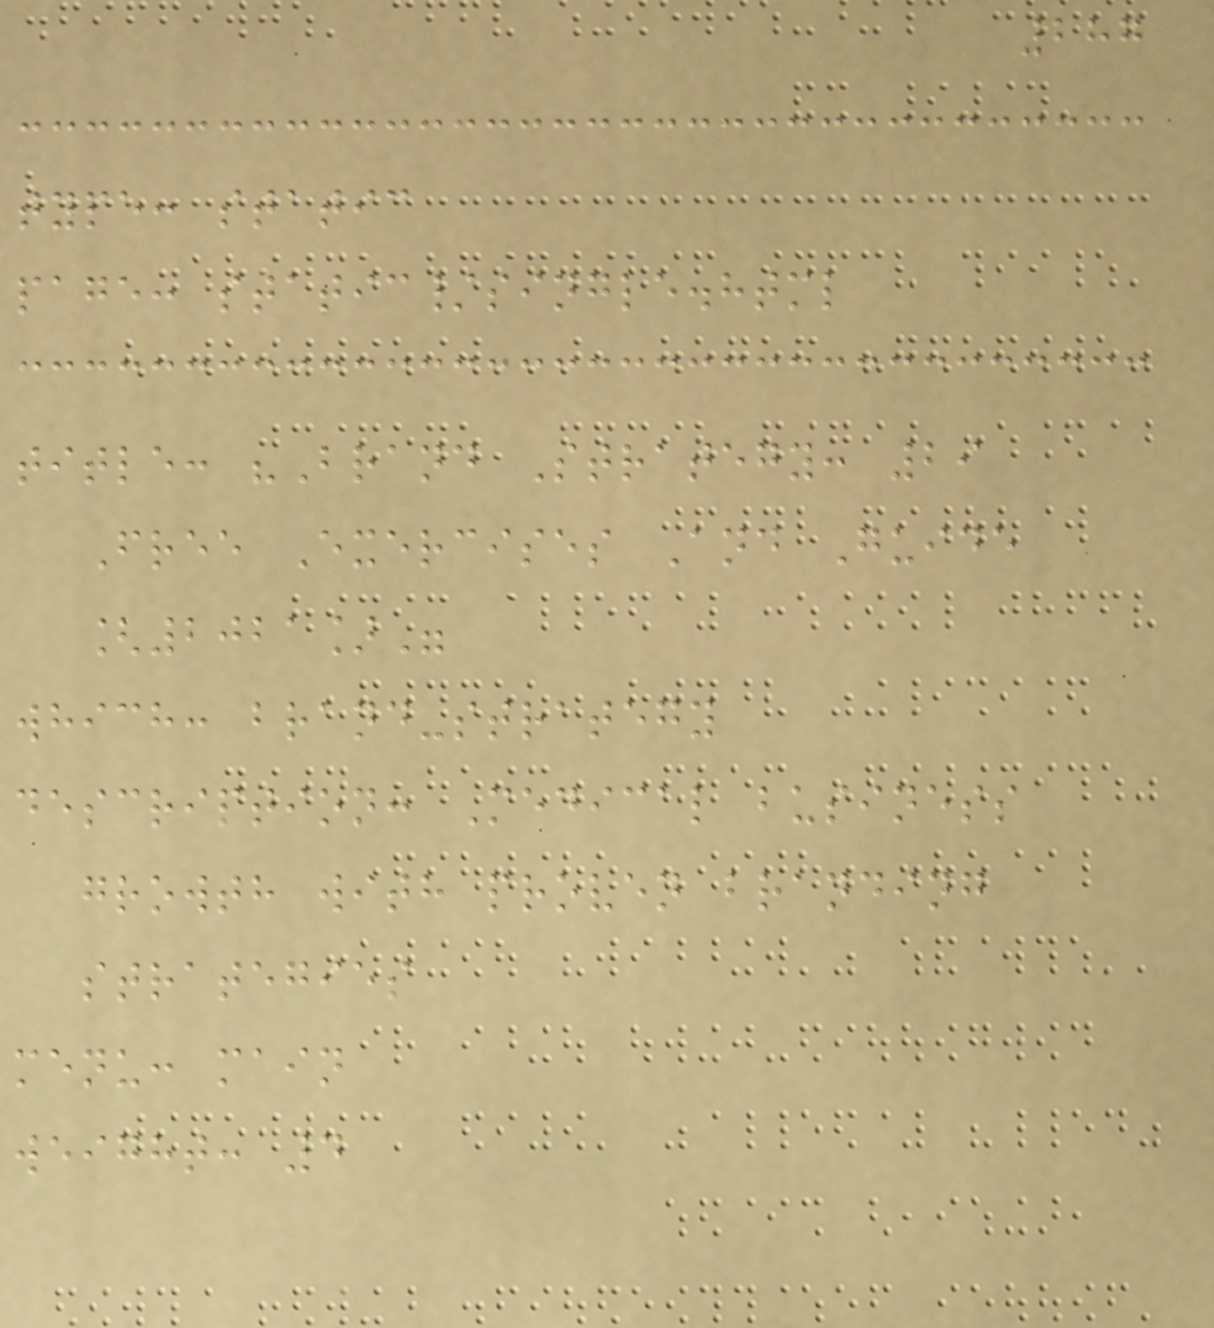287
type: static
page: static/single.html
title: "Brand Strategy: 29
Free Exercises And Guide
[2021]"
which: brand-strategy
description: Medical business
growth with proven branding
strategies
menu: main
weight: 4
